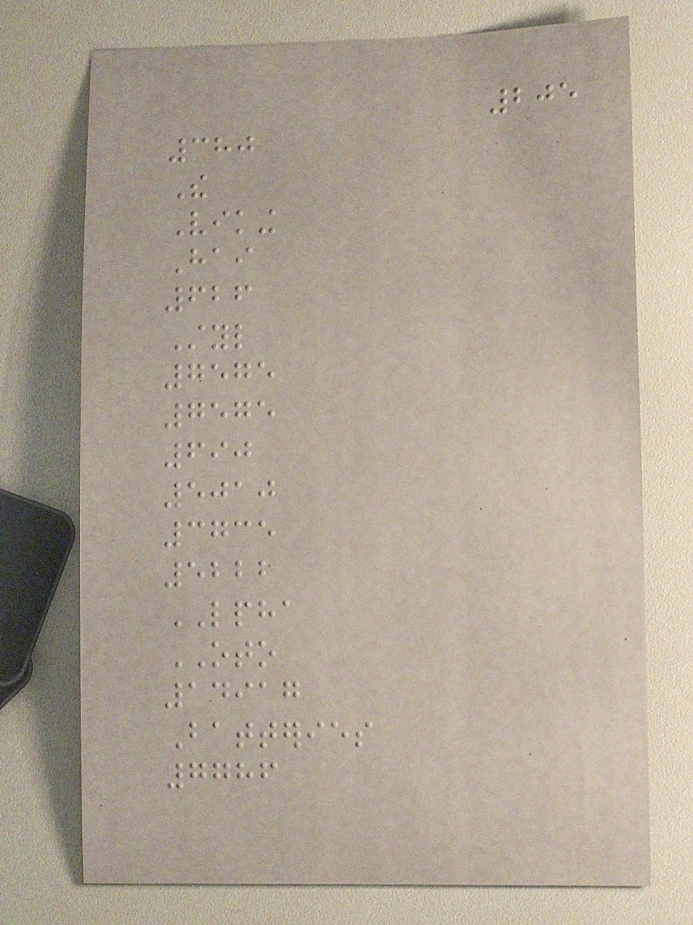205
380
The
Viking
Hai
626
Styl
7575
7575
690
5010
3735
5222
LPHA
OTO
14917
Batteries
7786
